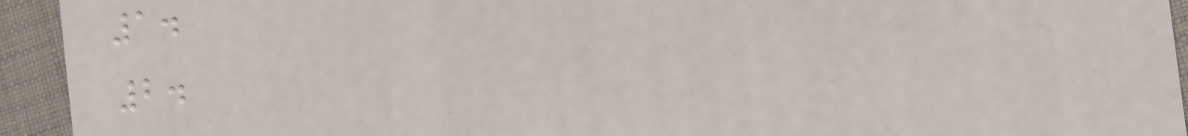1.
2.
